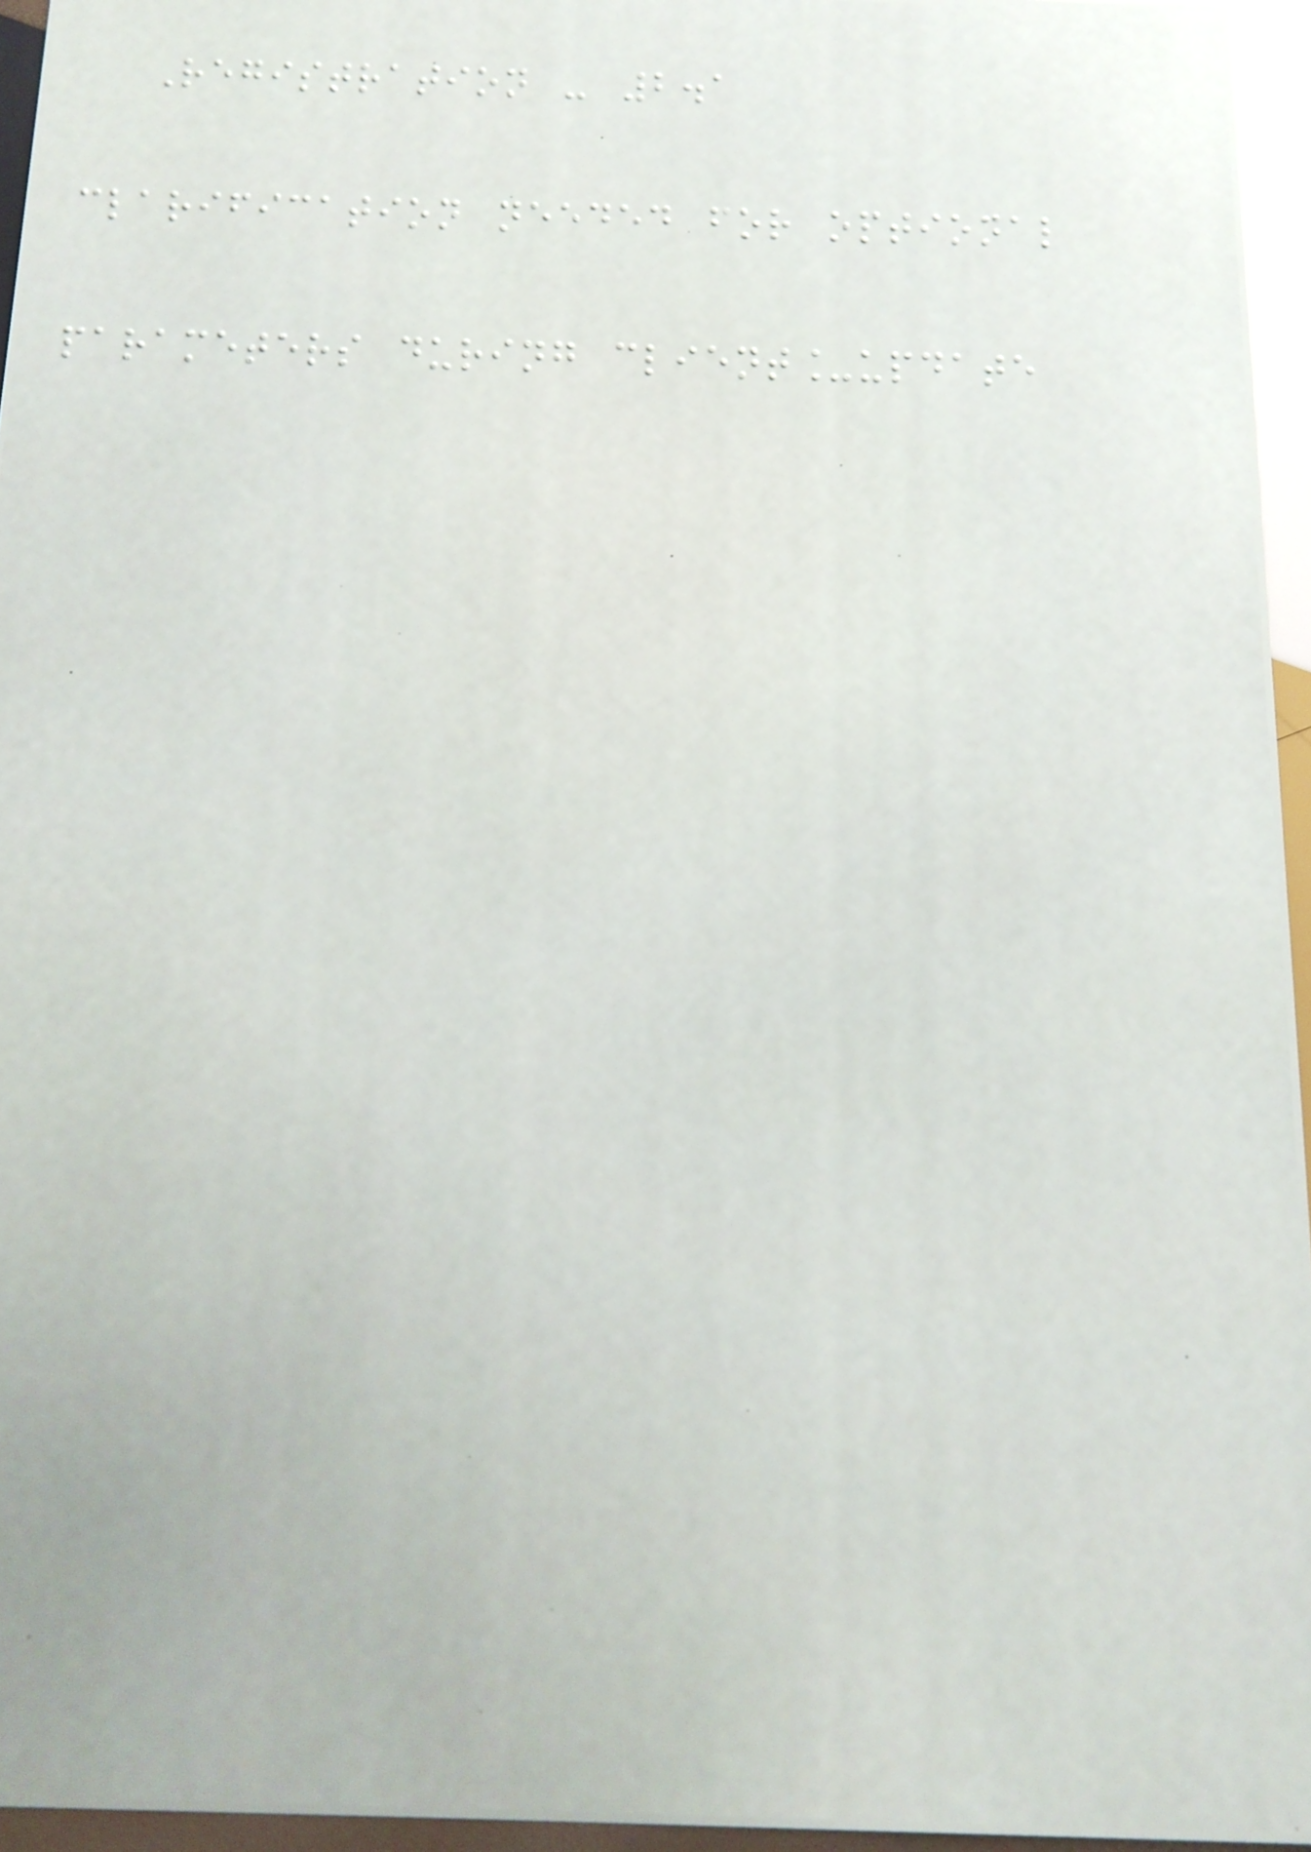Registration - 2.1
clarification needed for optional
parameters during client_update
